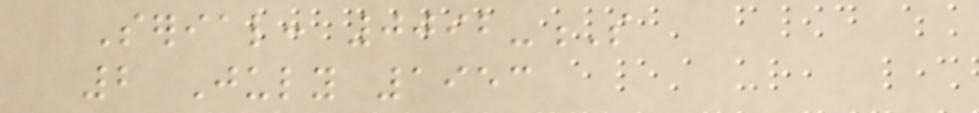Serial: 0092-S
2 July 1953
